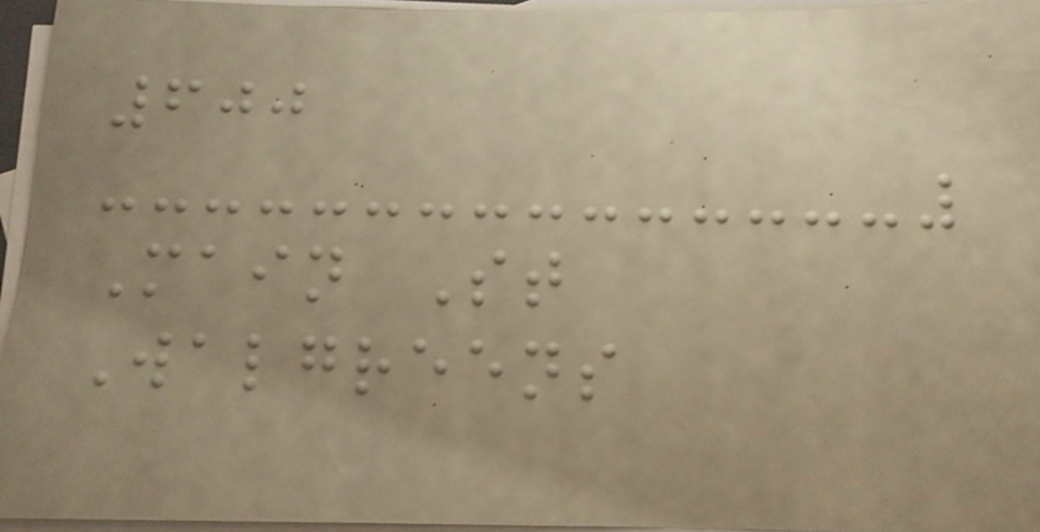600
Main St
Walgreens
